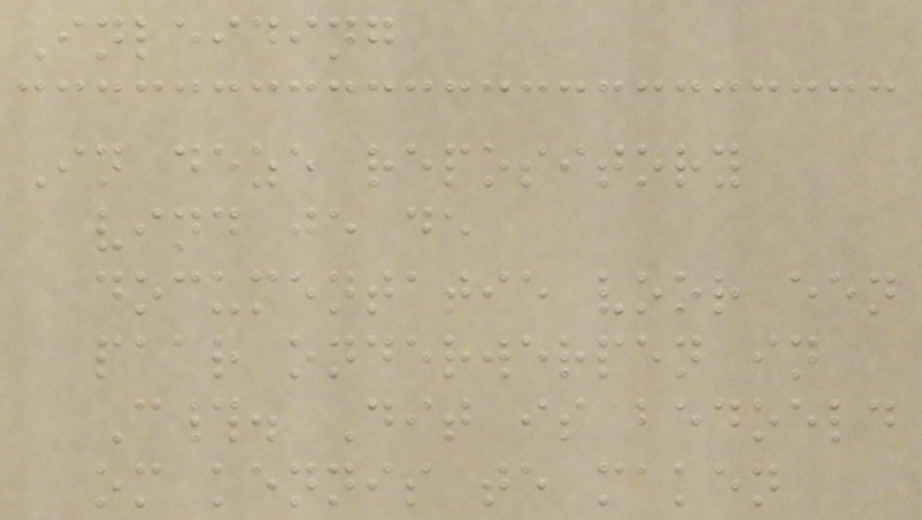Inleiding
In deze repository
vind je de
documentatie voor een
paar onderwerpen in
C#. Dit is bedoeld
om kennis te maken
